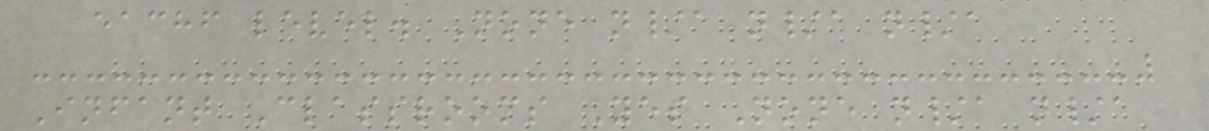eachf level. None n/a n/a n/a
Infant Classrooms Yes None n/a n/a
